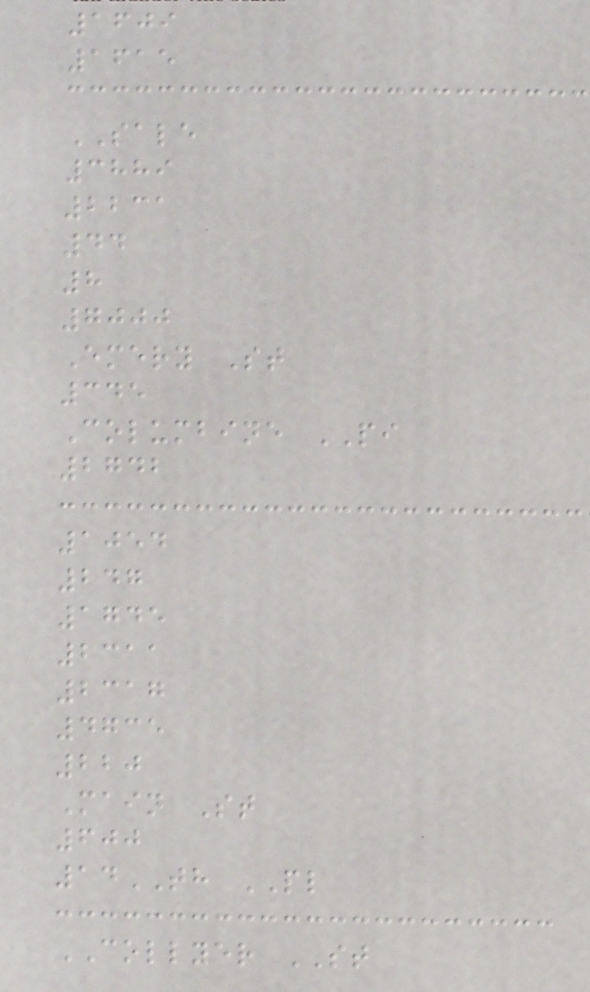1609
1615
SALE
3889
2231
44
8
7000
Emery St
345
Columbine PI
2742
1054
247
1745
2311
2317
4735
220
Main St
600
14TH PL
COLLYER ST
